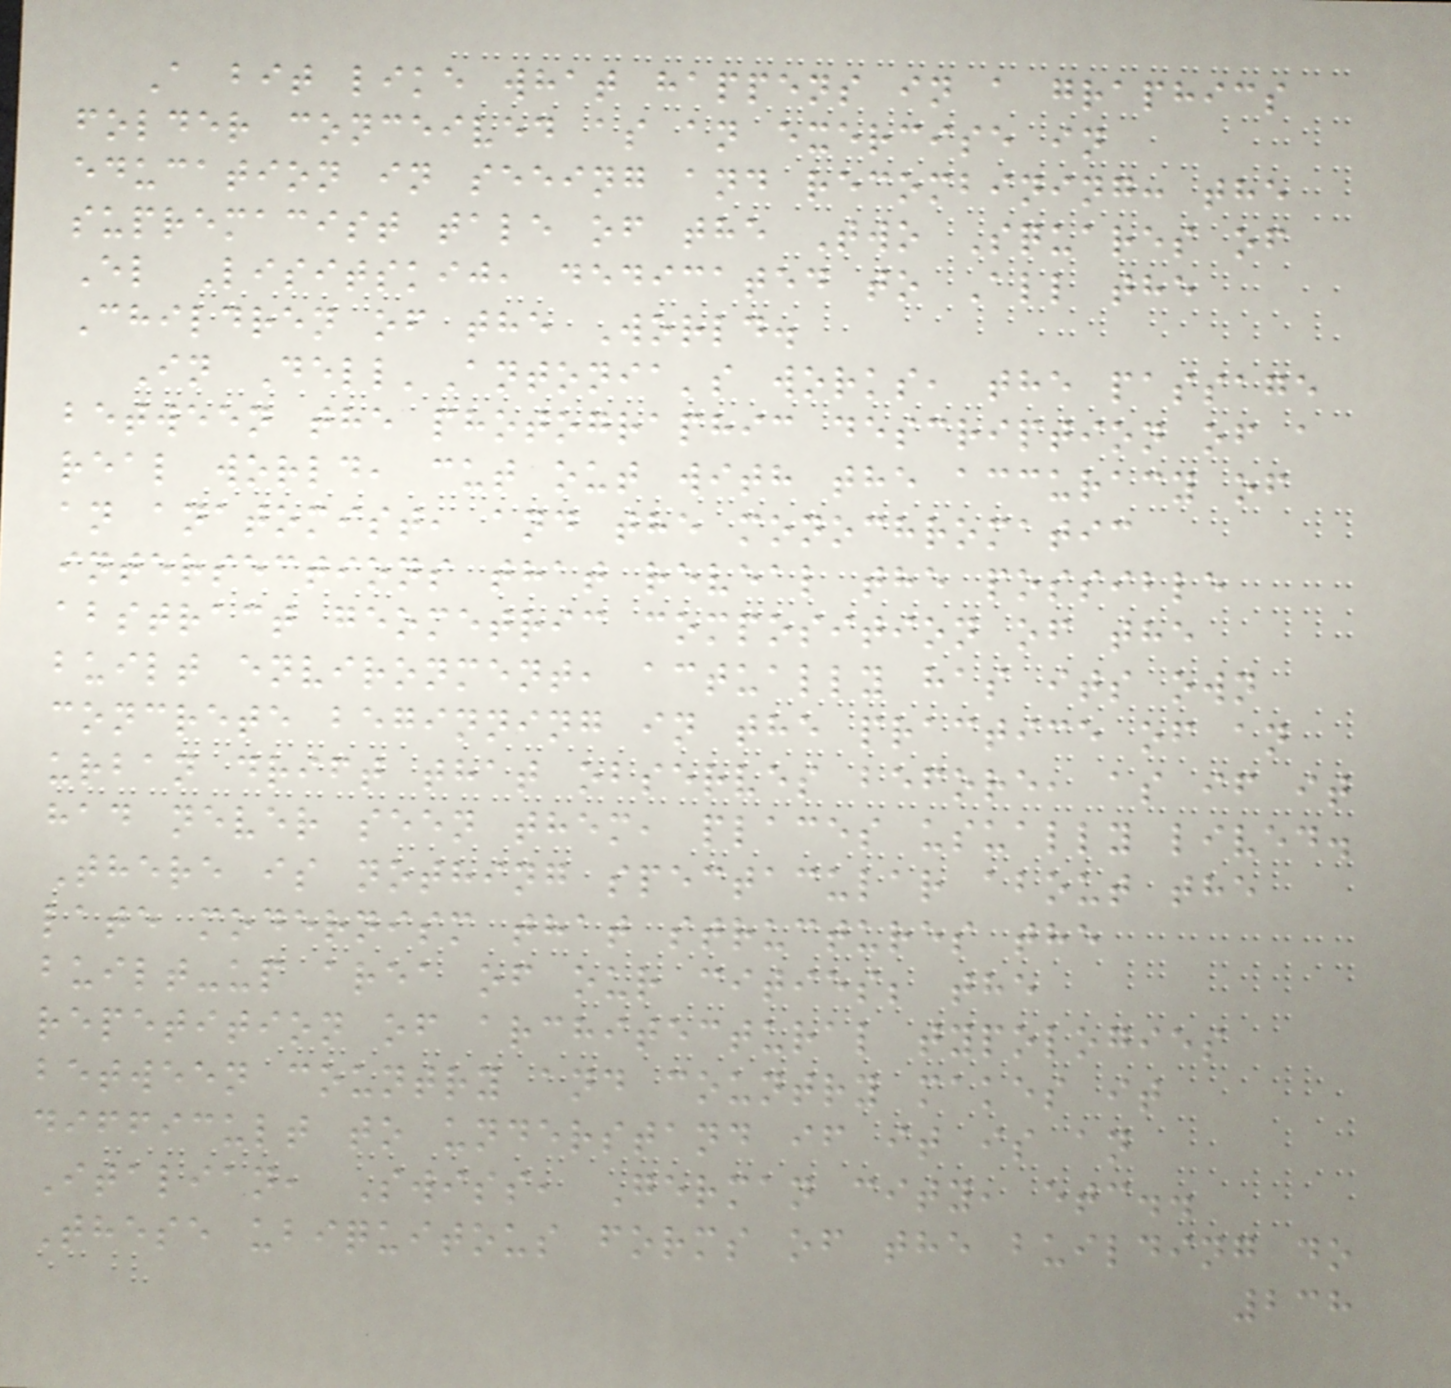A bit like what happens in a graphics
folder conceived as an exercise in
education in seeing and recombining: the
supremacist tale of the Two Squares of
El Lisitskij, dedicated to All the
Children of the World.
In Dell'Antonia's works, the passage
between the photographic description of a
real world, cut out with the accuracy of
an anatomist, and the monochromatic
intersections that reveal the possible
abstract geometric composition of the
built environment, actually has its own
concrete beginning in the practice of an
urban drift that observes before, as if it
had never seen them, places usually lived.
There is nothing spectacular about the
late modernism that structures the
built-up area of our cities; the
repetition of architectural typologies
between country and country makes it
difficult to understand if it is an
Italian, Swiss, German city, etc..
These ubiquitous forms of the building do
238
